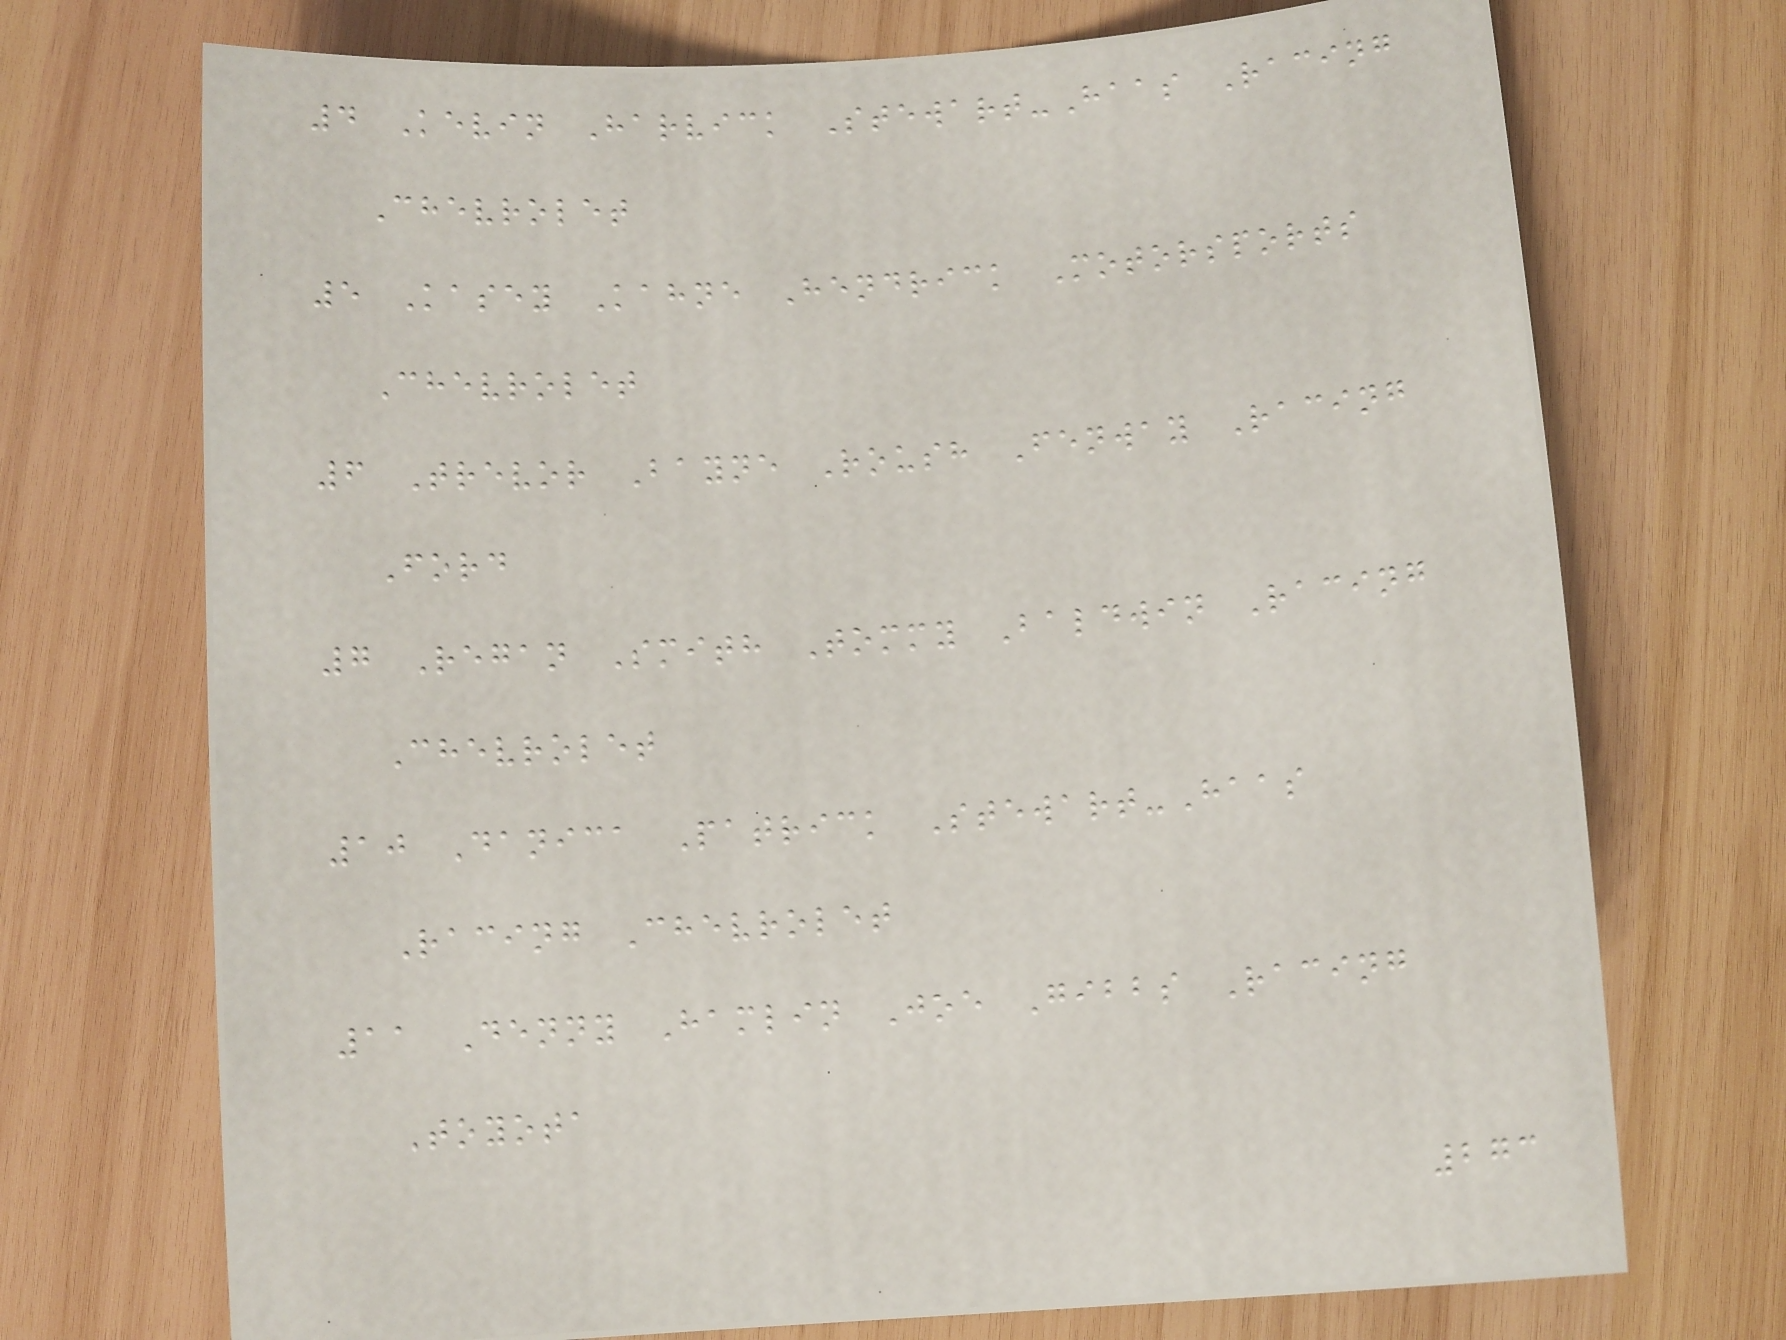4 Kevin Harvick Stewart-Haas Racing
Chevrolet
5 Kasey Kahne Hendrick Motorsports
Chevrolet
6 Trevor Bayne Roush Fenway Racing
Ford
7 Regan Smith Tommy Baldwin Racing
Chevrolet
10 Danica Patrick Stewart-Haas
Racing Chevrolet
11 Denny Hamlin Joe Gibbs Racing
Toyota
273
